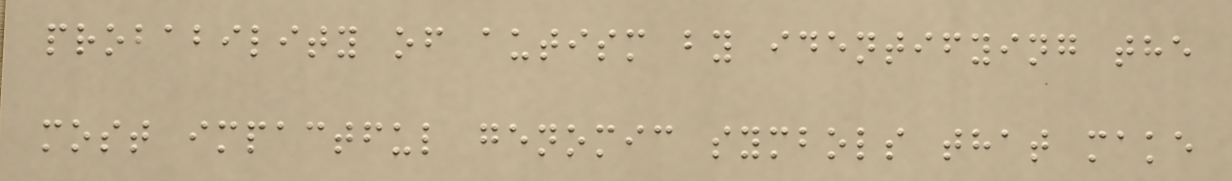probability of autism by identifying the
most impactful genomic symbols that make
